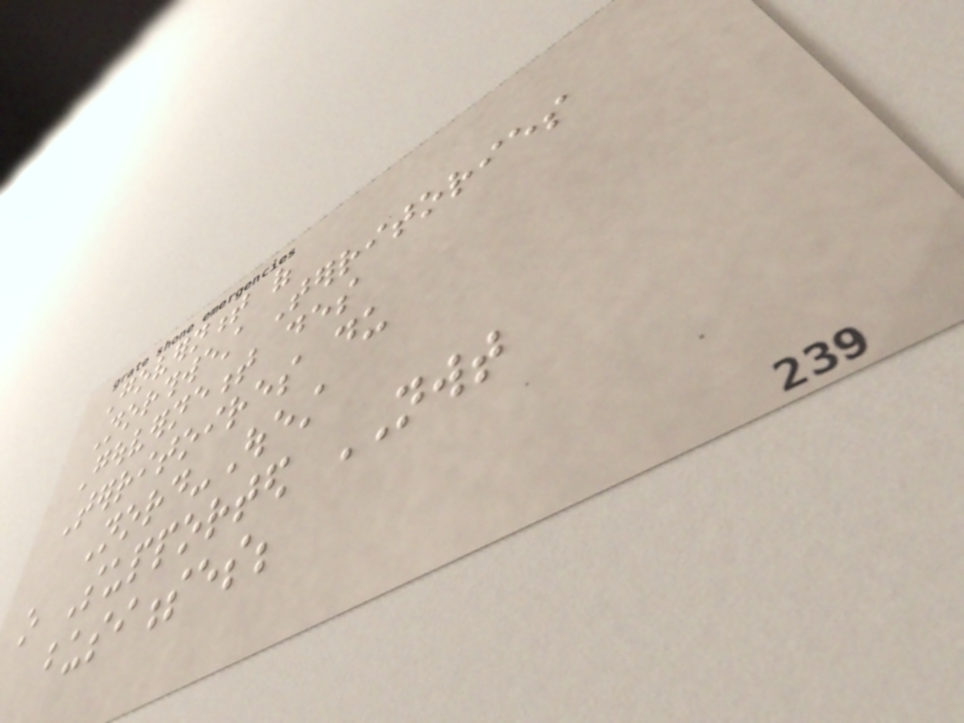Government of
Northwest Territories
Gouvernement des
Territoires du
Nord-Ouest
o Supported NWT
businesses;
